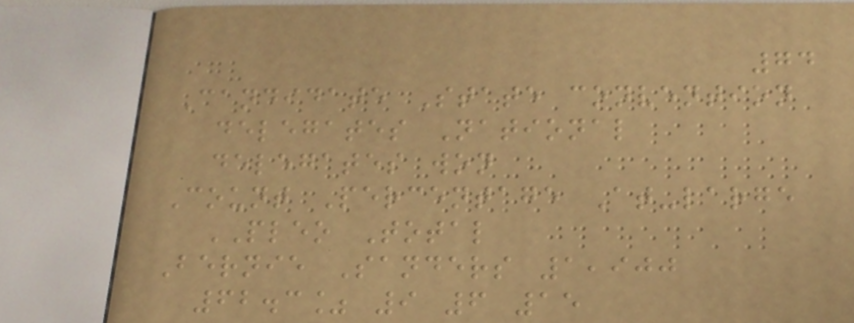74
Candidate State convention
delegates National
delegates won
Count Percentage At-large
PLEO Total
Bernie Sanders 1,900
62.3% 9 6 15
